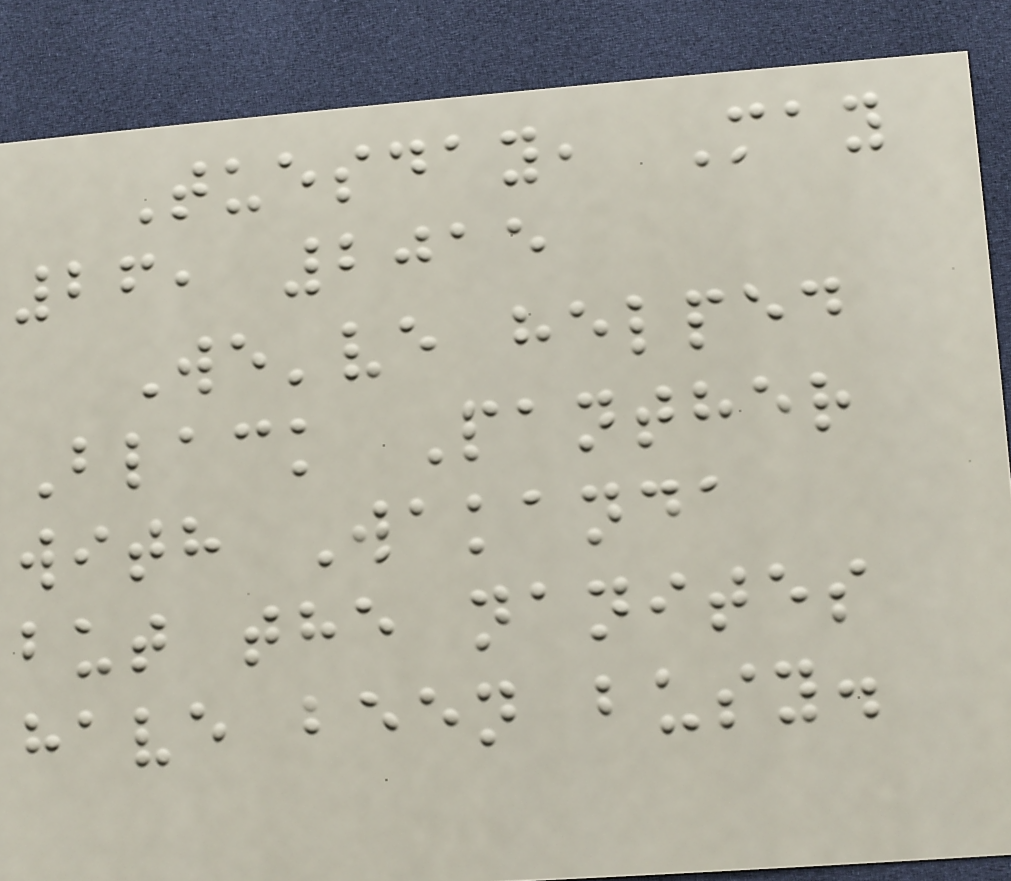Tuesday, May
26, 2015
We've helped
Black Panther
with Wakanda
but the nanites
have been busy.
